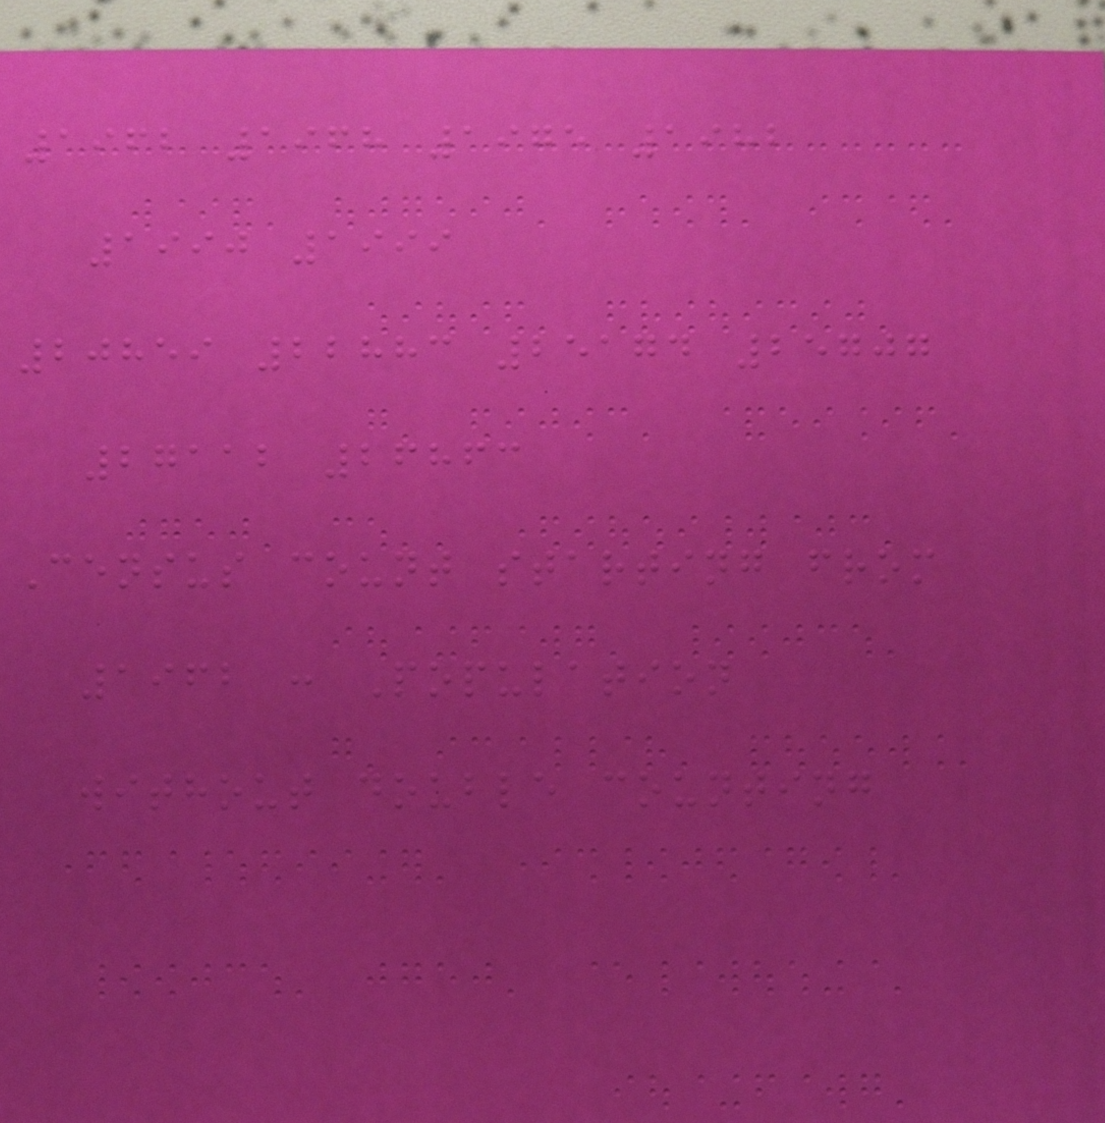1962 1968 1975 1982
1990 1999
20859 22883 25174 25707
27112 26863
Census count starting from
1962 : Population
without double counting
